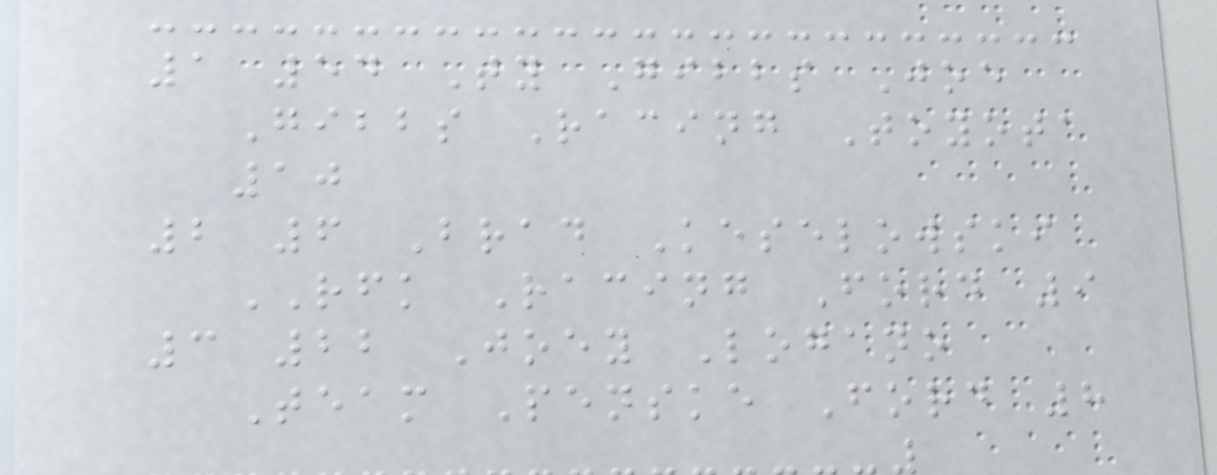1 54 Ty Gibbs Joe
Gibbs Racing Toyota
10
2 6 Brad Keselowski
RFK Racing Ford 9
3 22 Joey Logano
Team Penske Ford 8
